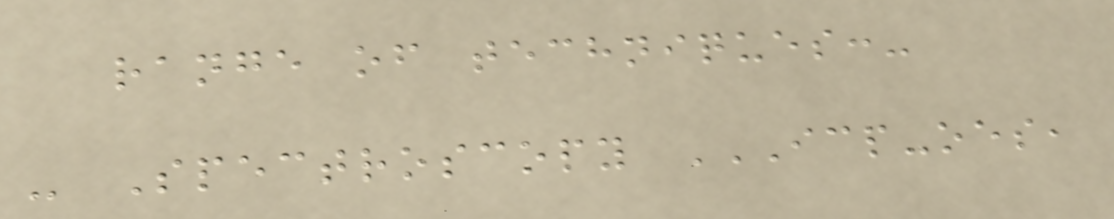range of techniques:-
- Spectroscopy ICP-OES,
